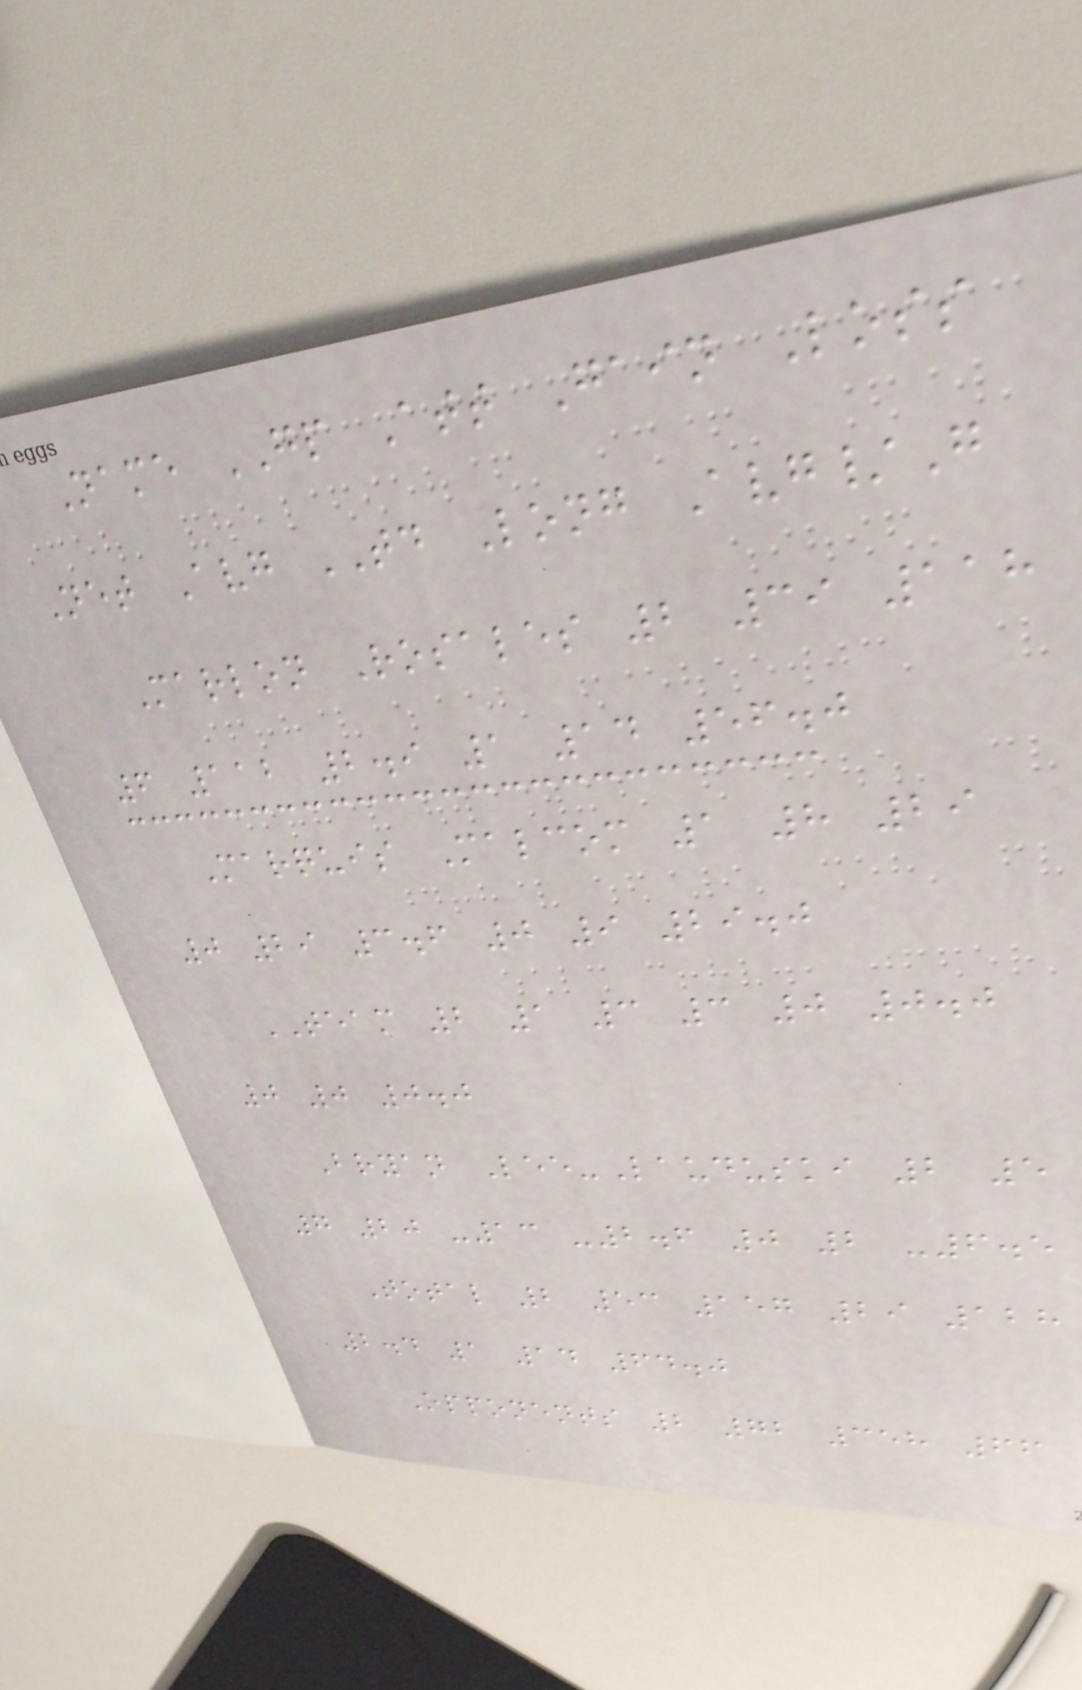Name GP Att Gain Loss
Net Avg TD Long Avg/G
Marlon Rosales 2 39 118
6 112 2.9 1 14 56.0
Marquis Malcom 1 8 29
0 29 3.6 0 9 29.0
TEAM 2 1 3 3 0 0.0
0 0 0.0
Bryan Lee-Lauduski 2 5
7 20 -13 -2.6 0 2 -6.5
Total 2 53 157 29 128
2.4 1 14 64.0
Opponents 2 72 358 66
